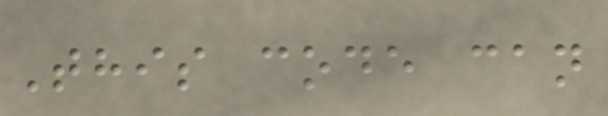This code can
